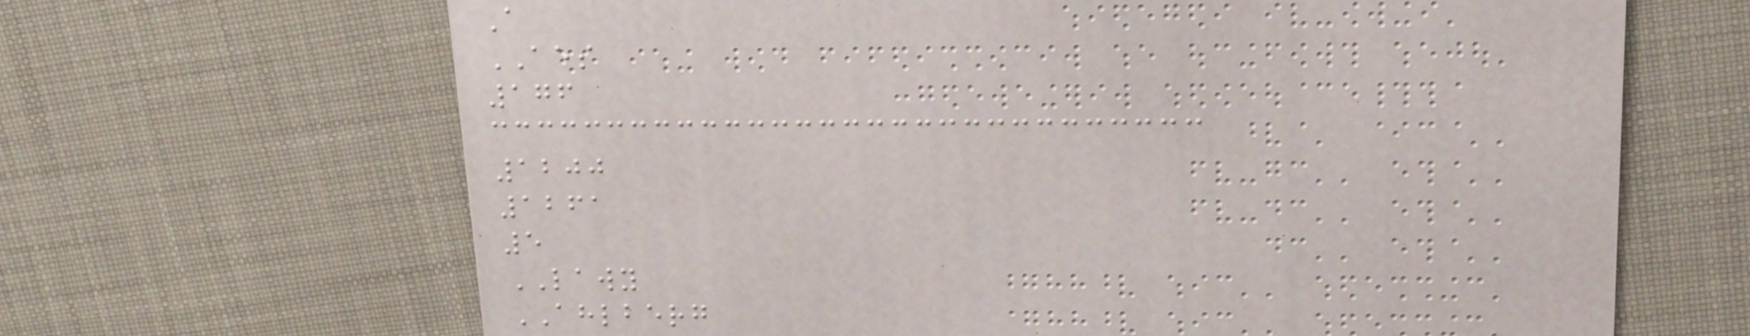A
AES
176
1200
1261
5
LAWY
AHLBERG
